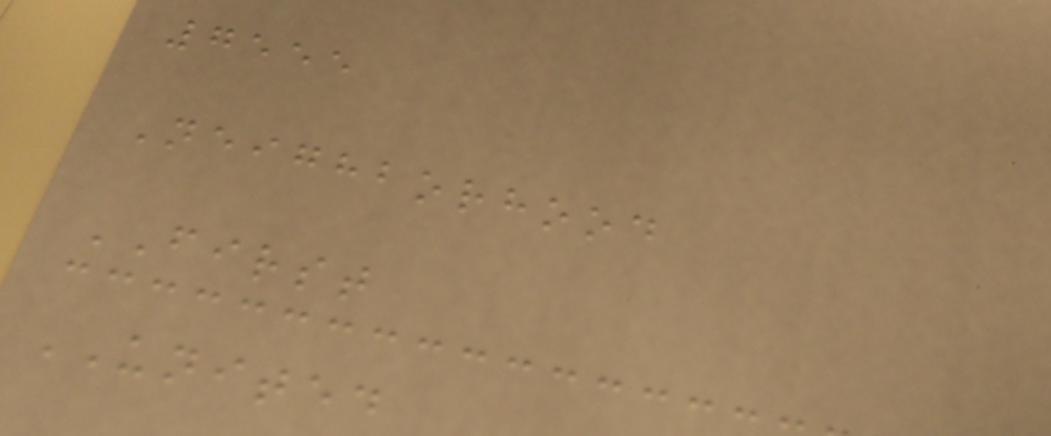7555
Neighborhood
FIRST
UNITED
